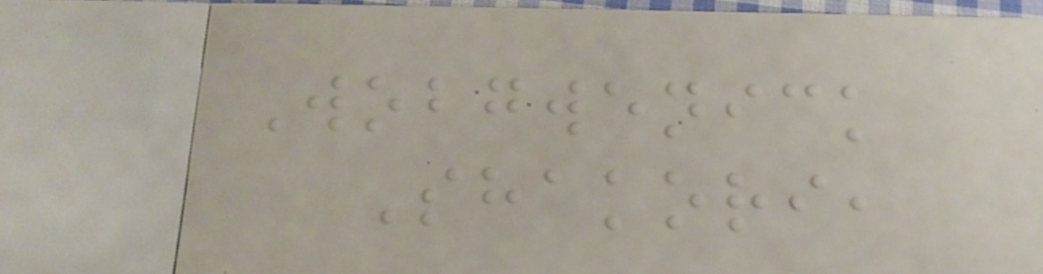Wobgwenick
Shakori,
